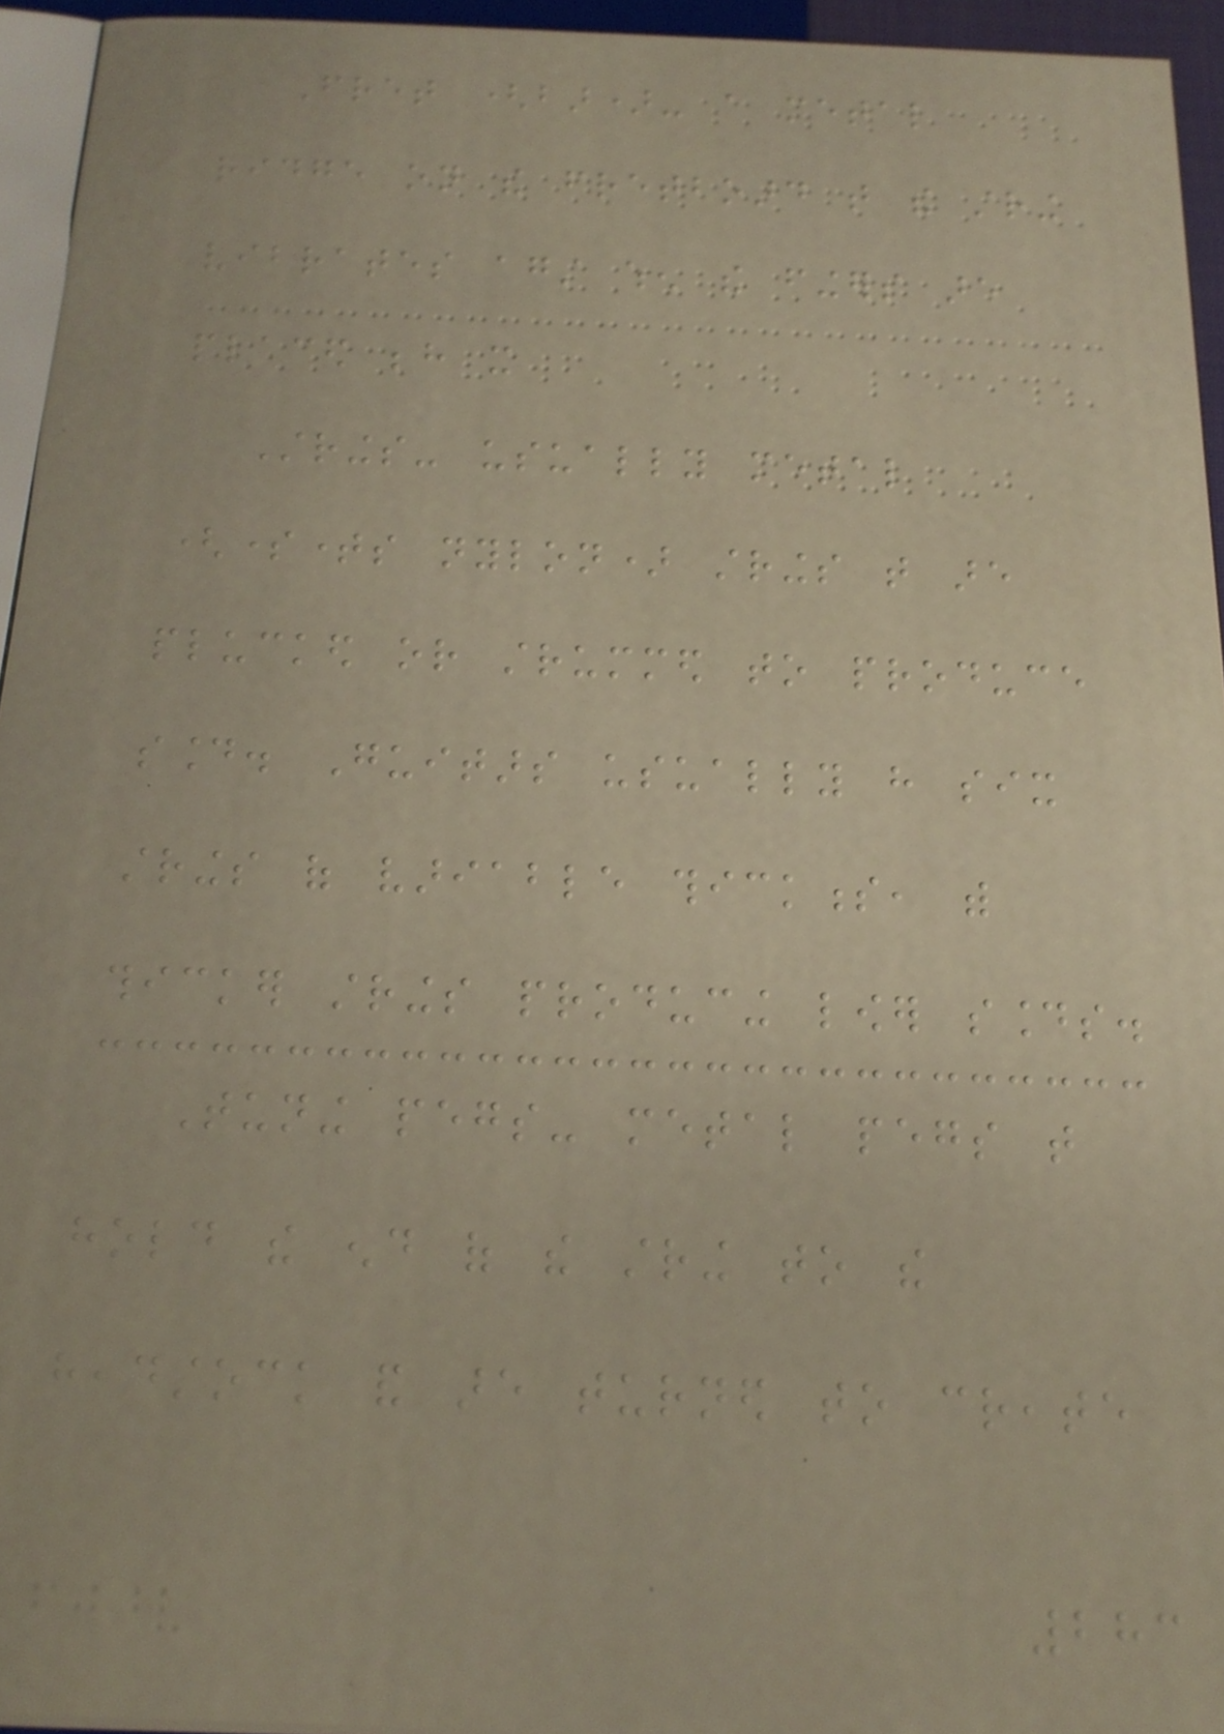Fret (bar)- a metal
ridge on the fretboard that the string
vibrates against when the fingers are
placed behind it
Strings- usually metal
(sometimes nylon) strings that are
plucked or strummed to produce
sound. Guitars usually have six
strings of variable thickness, with
thicker strings producing lower sounds.
Tuning pegs- metal pegs that
hold the end of the string to the
headstock and are turned to create
283
